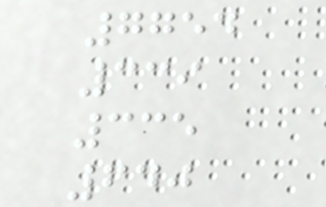7754
339
335
640
